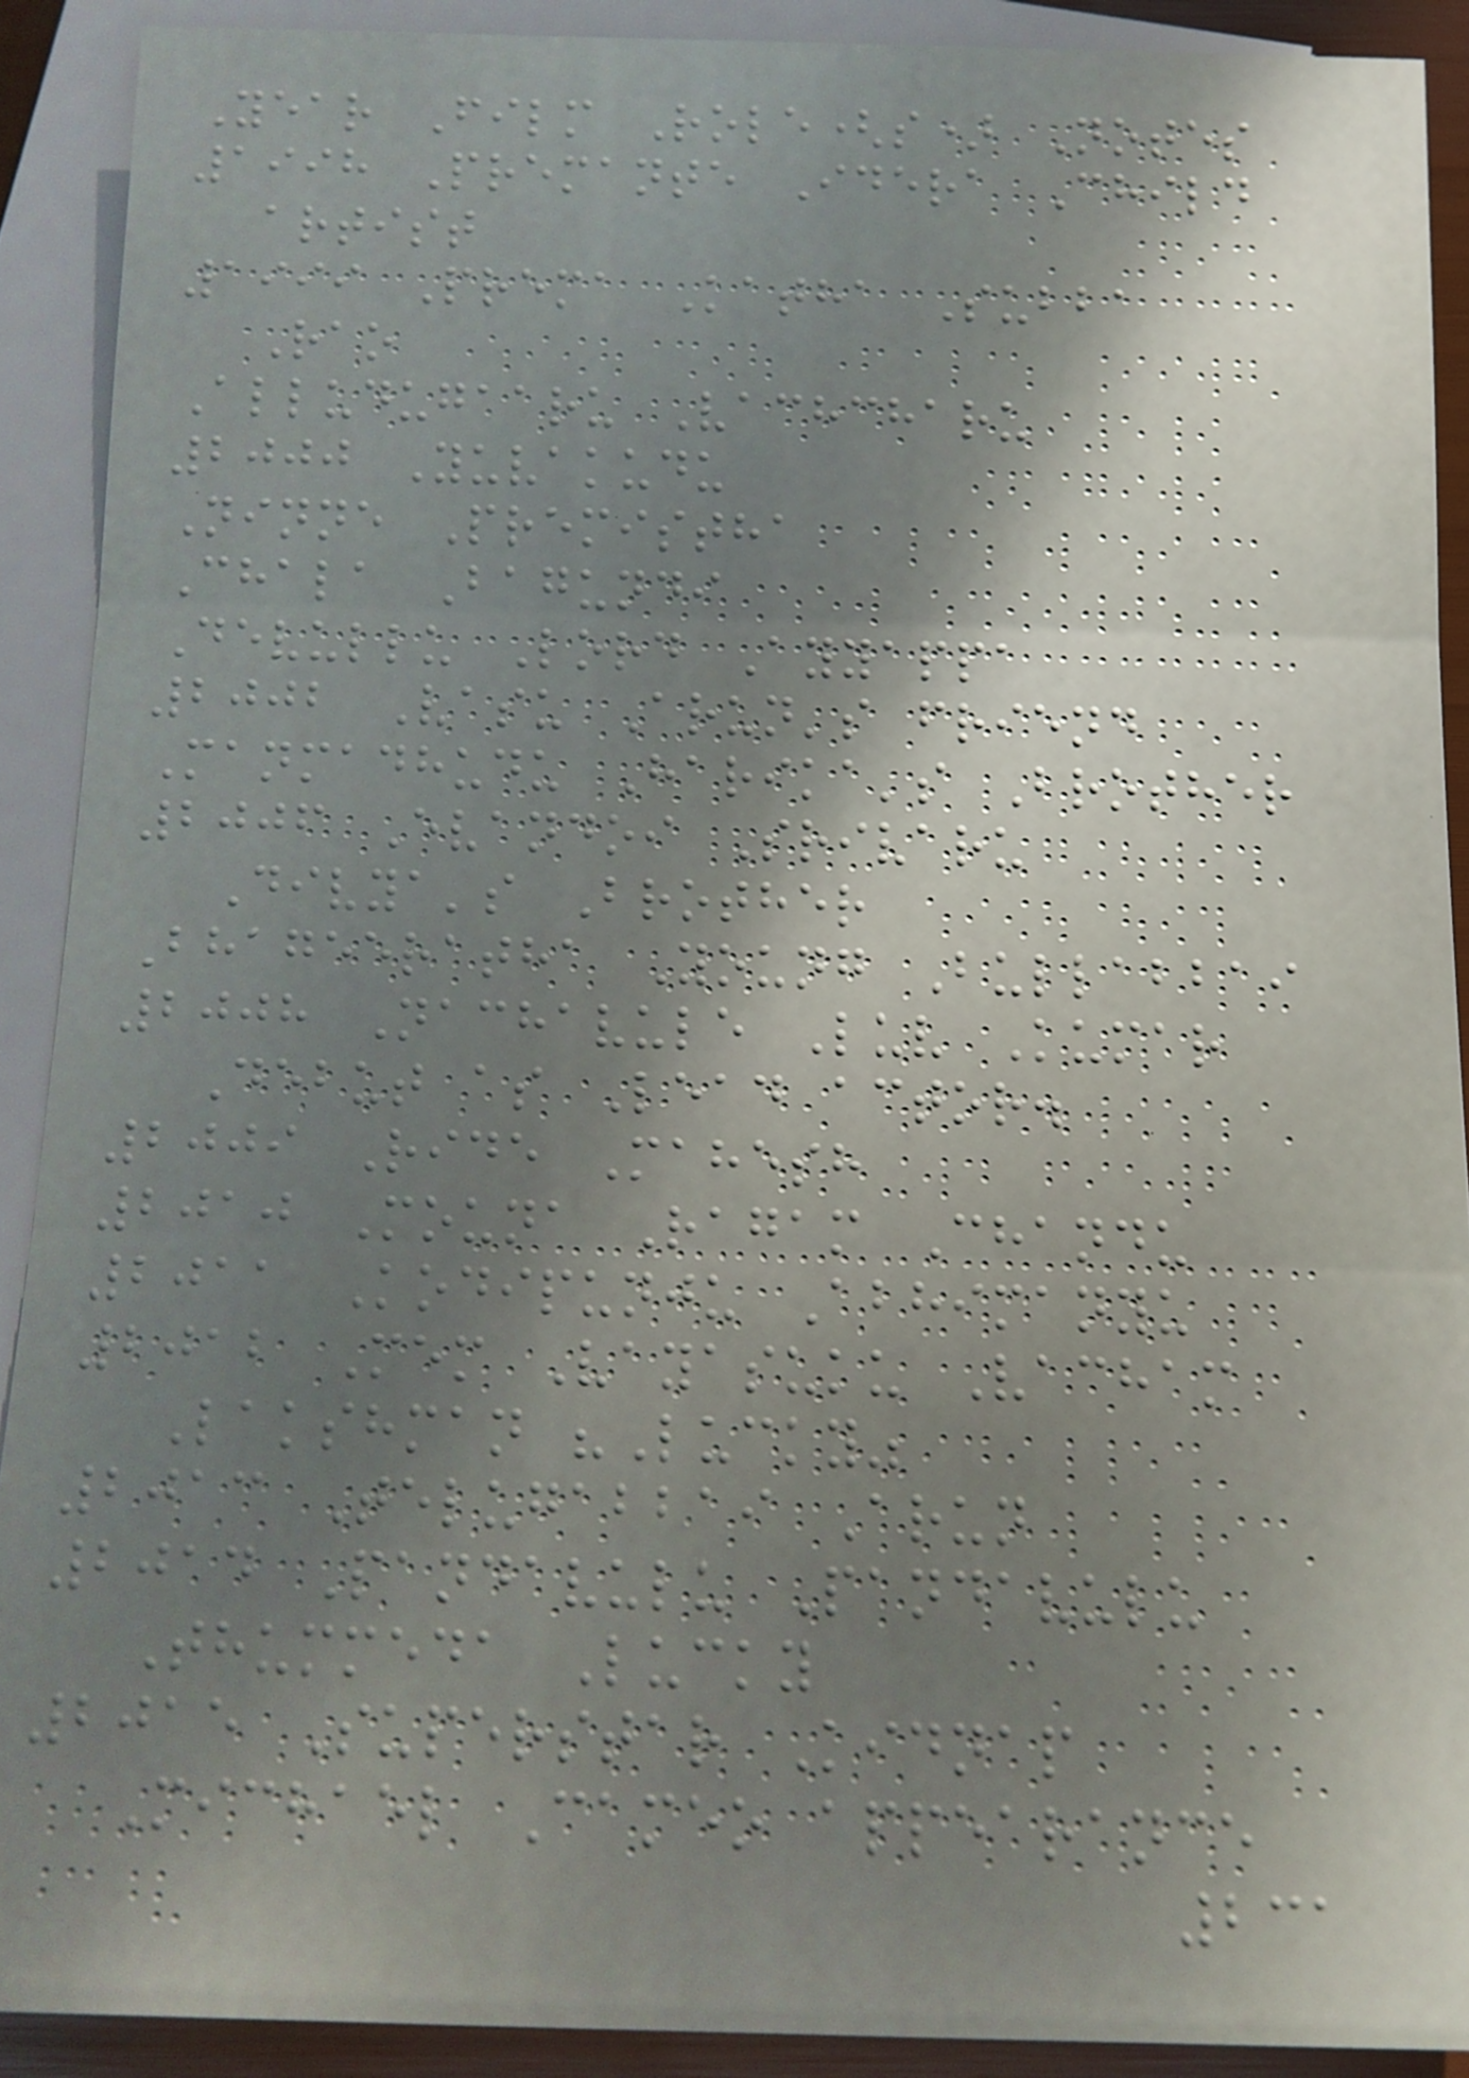Year Film Role(s) Notes
1998 Premante Idera Child
artist
1999 Prema Katha Subba
Rao
Alludugaaru Vachcharu
2000 Yuvakudu
Ninne Premistha
Chala Bagundi
Devullu Lord Ayyappa
2002 Vasu Arun's friend
Manmadhudu Harika's Brother
2006 Evandoi Srivaru
Divya's Brother
Bhageeratha Young Bullabbai
2008 Nachavule Luv Kumar
Debut as Lead actor.
2009 Ride Mahesh
2010 Mouna Ragam Chandu
2011 Kodipunju Abhimanyu
2012 Mem Vayasuku Vacham
Lakshman "Lucky"
2013 Telugabbai Arun
2014 Pandavulu Pandavulu
Thummeda Lucky
2015 Superstar Kidnap
Michael Cameo appearance
231
